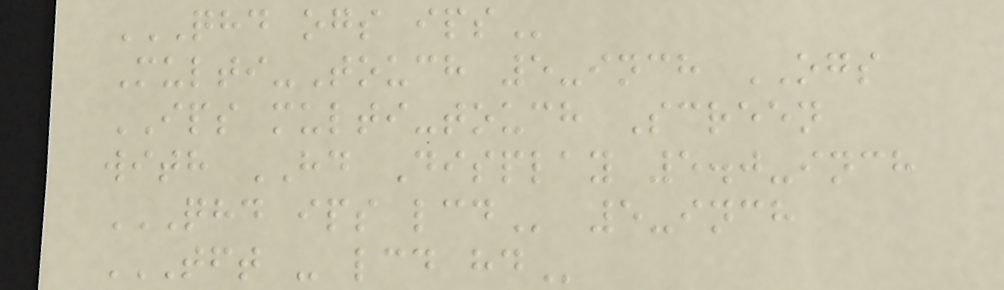QHD OGS IPS
Multi-Touch 5-inch OGS
IPS multi-touch Screen
with HD Display 5.0-inch
QHD IPS LCD 5-inch
TFT - LCD HD
